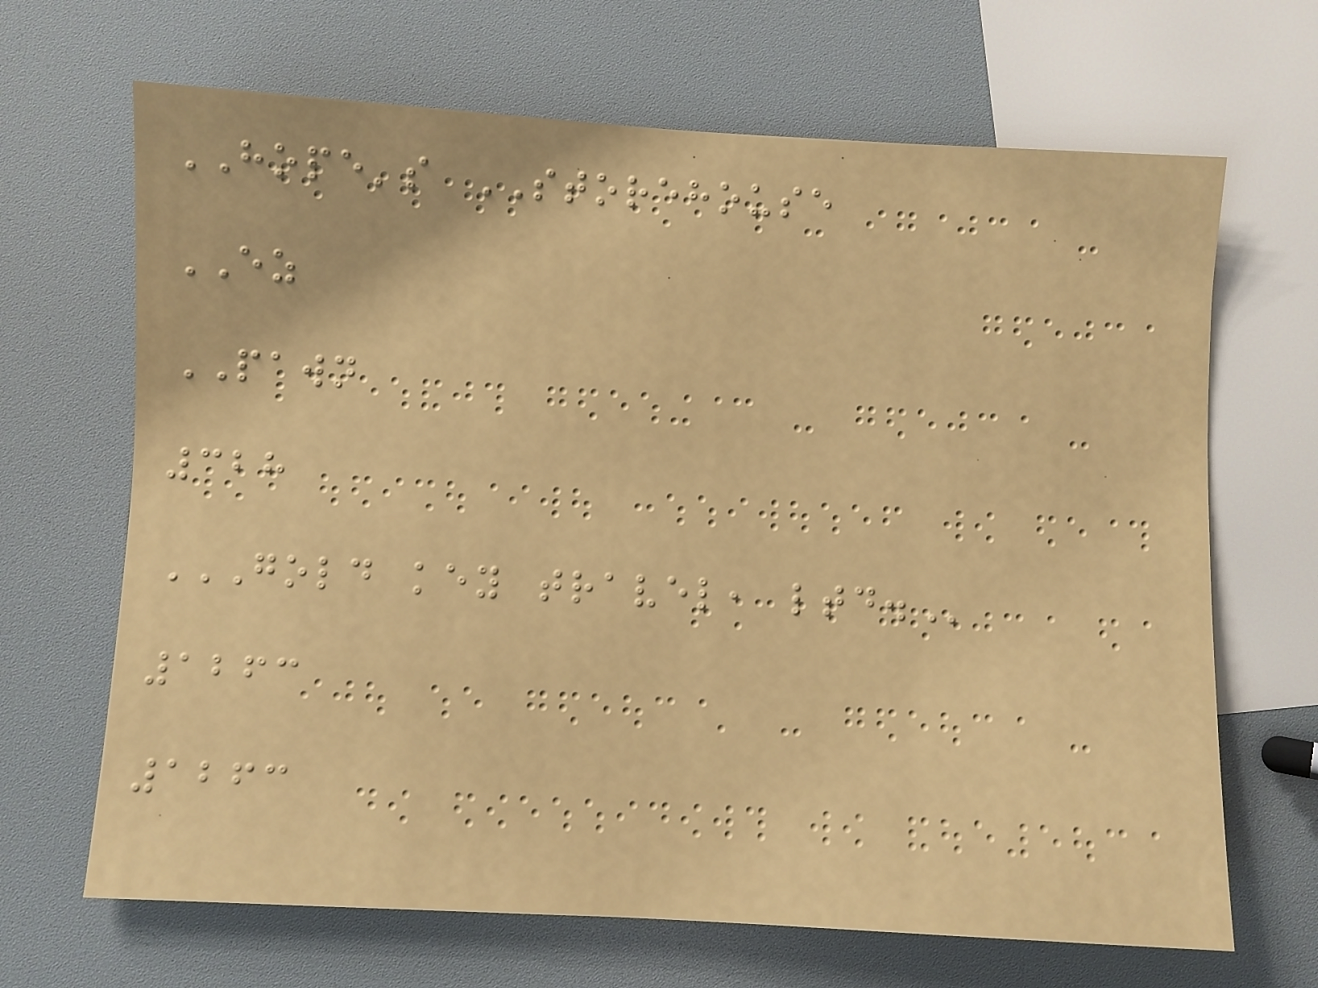HOPE's STOREHOUSE
EZ
PAWN
328
GOLD KEY TRAVEL, LTD.
1263
1263
